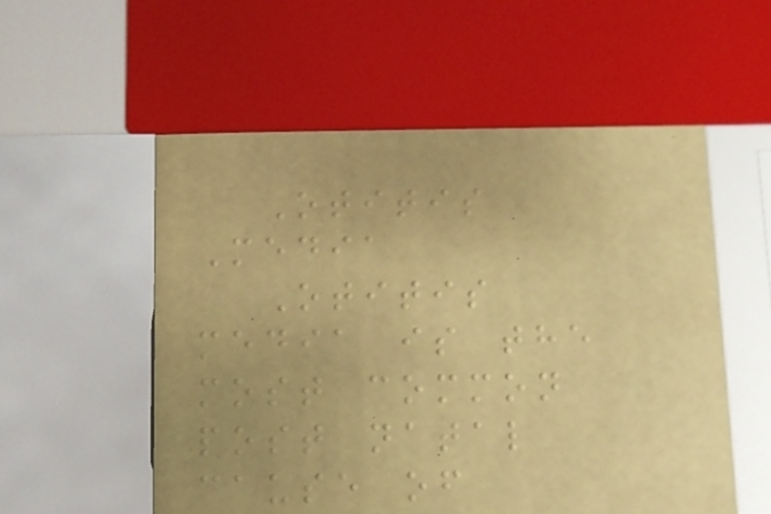Otitis
Media
Otitis
media is the
most common
post natal
cause of
